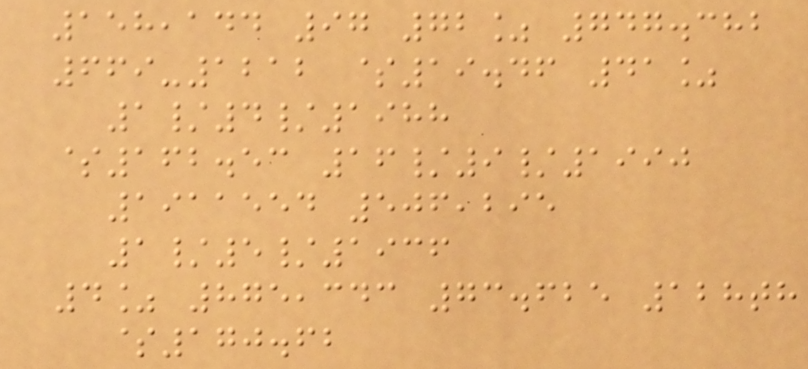158,144 97 72% 747.382
669-1212 $19.46 41%
1/4/1988
$162.53 16/9/1990
1911554 506,295
1/5/1936
4% 875,343 73.625 128th
$170.62
